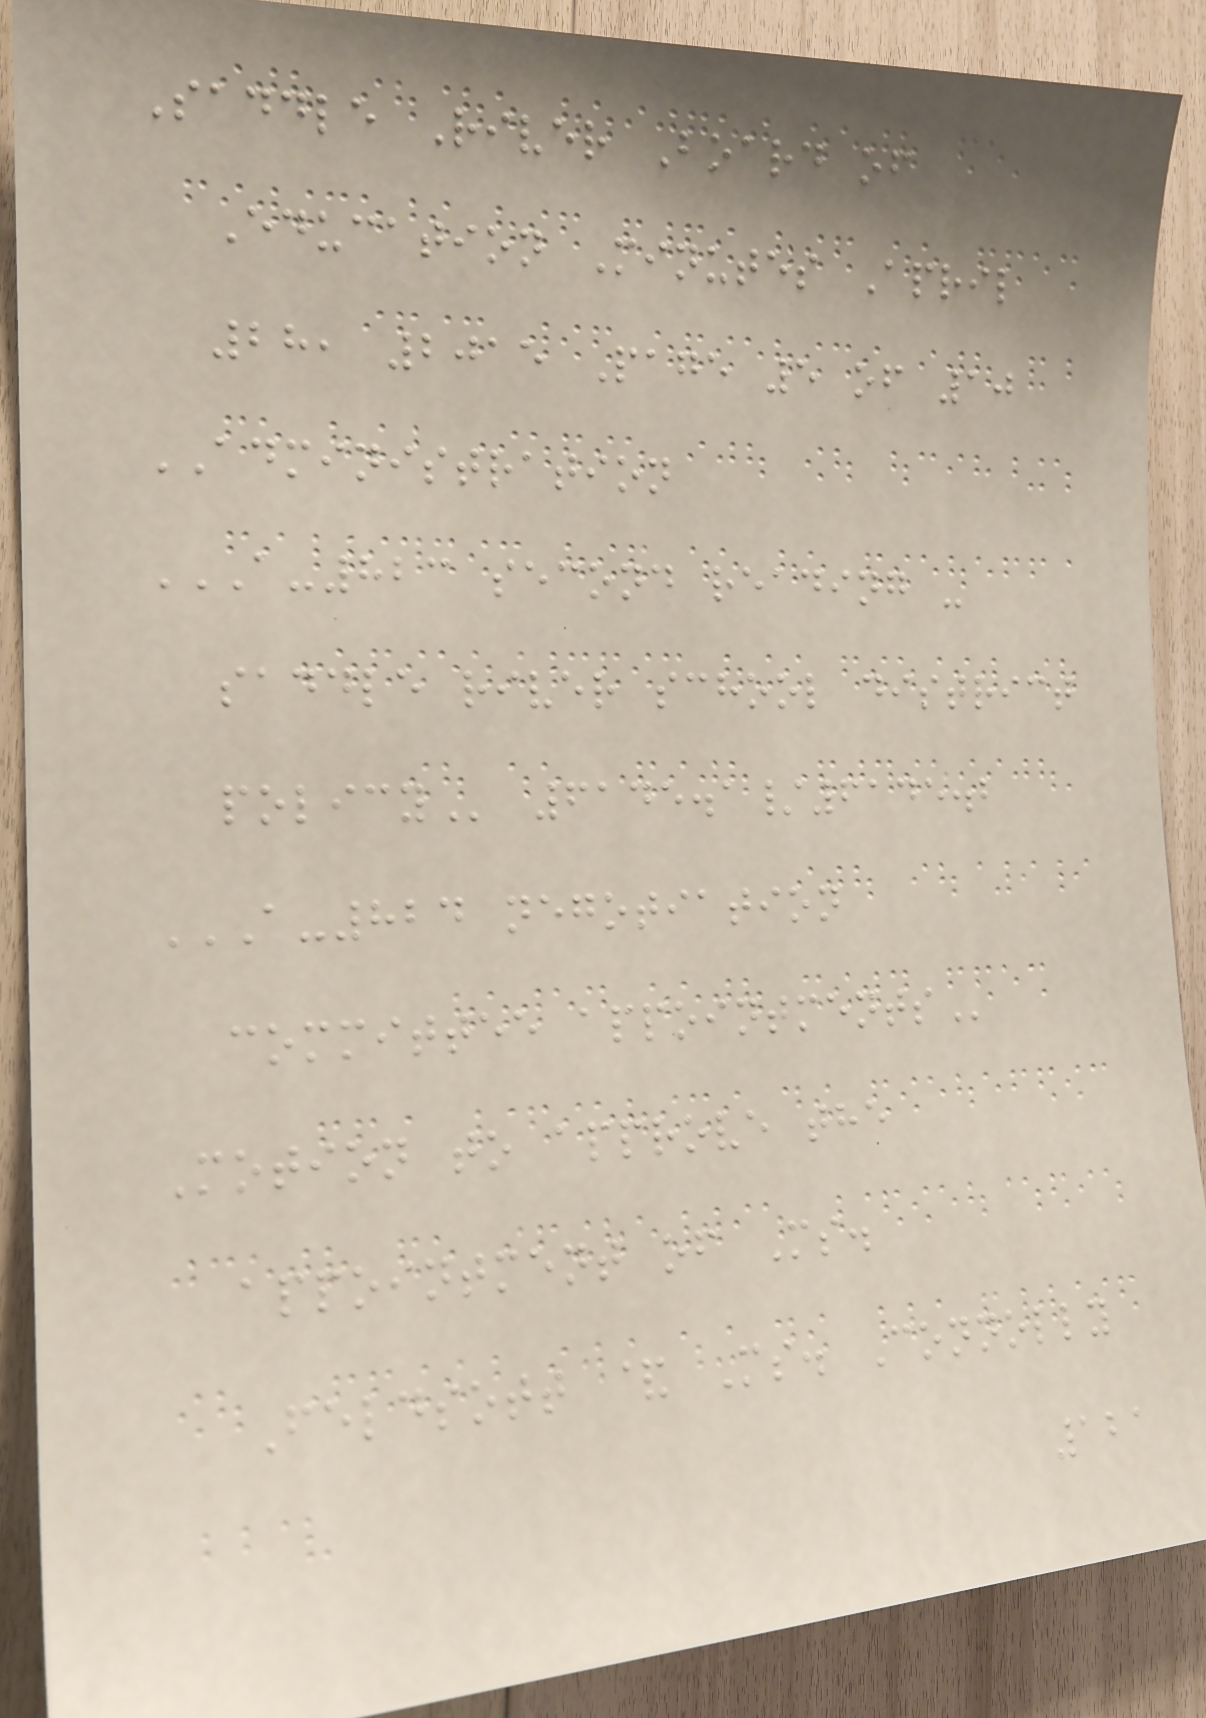Saddle River Board of
Education Minutes April
28, 2015 Page 5 of 10
ADMINISTRATION
A-823 SECOND READING -
SADDLE RIVER SCHOOL DISTRICT
POLICY 6145.1/6145.2
A-824 NEGOTIATION
COMMITTEE APPOINTMENTS
Motion to approve the
appointment of Ms.
Feldsott & Ms. Connolly
121
